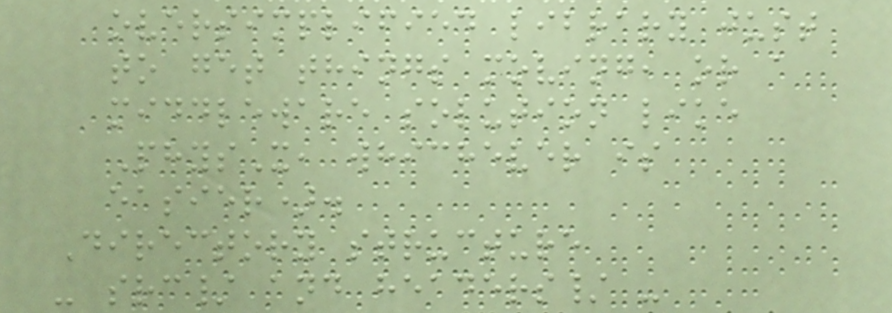oversimplified library just
to get things moving, or a
middleware solution like
PhysX, whichever is
easier).
Directory structure
- src/ and headers/ -
